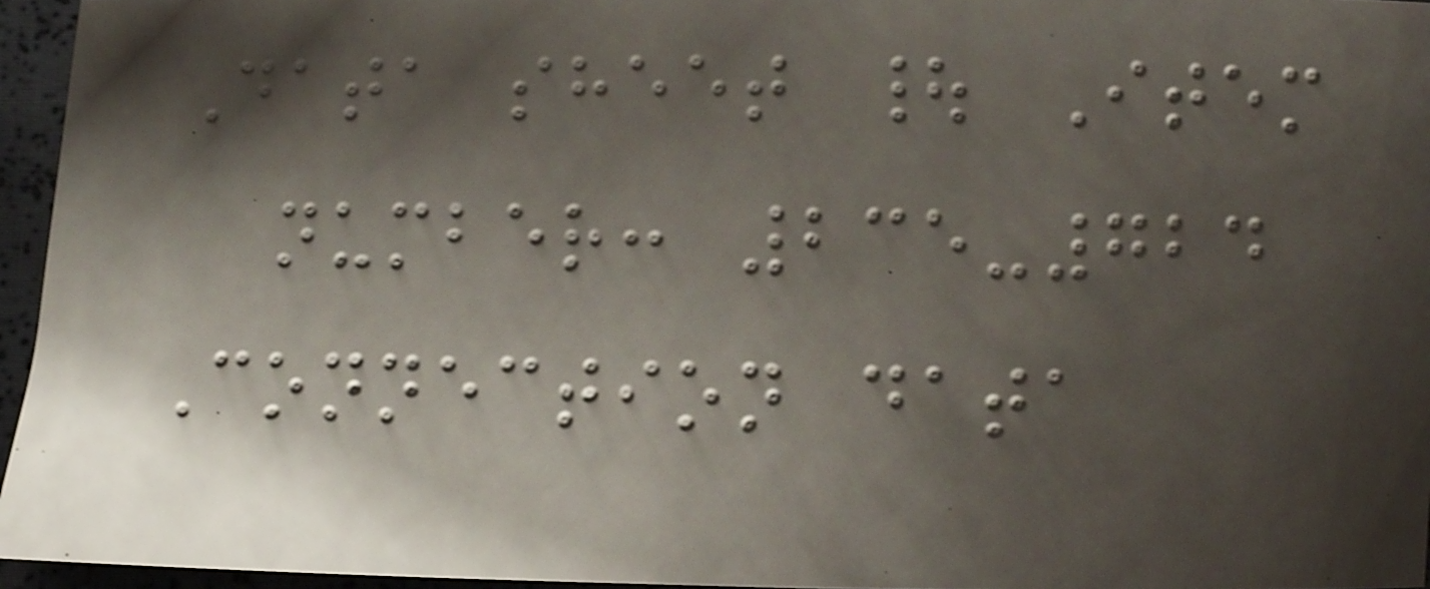Data sheet | Item
number: 235-724
Connection data
